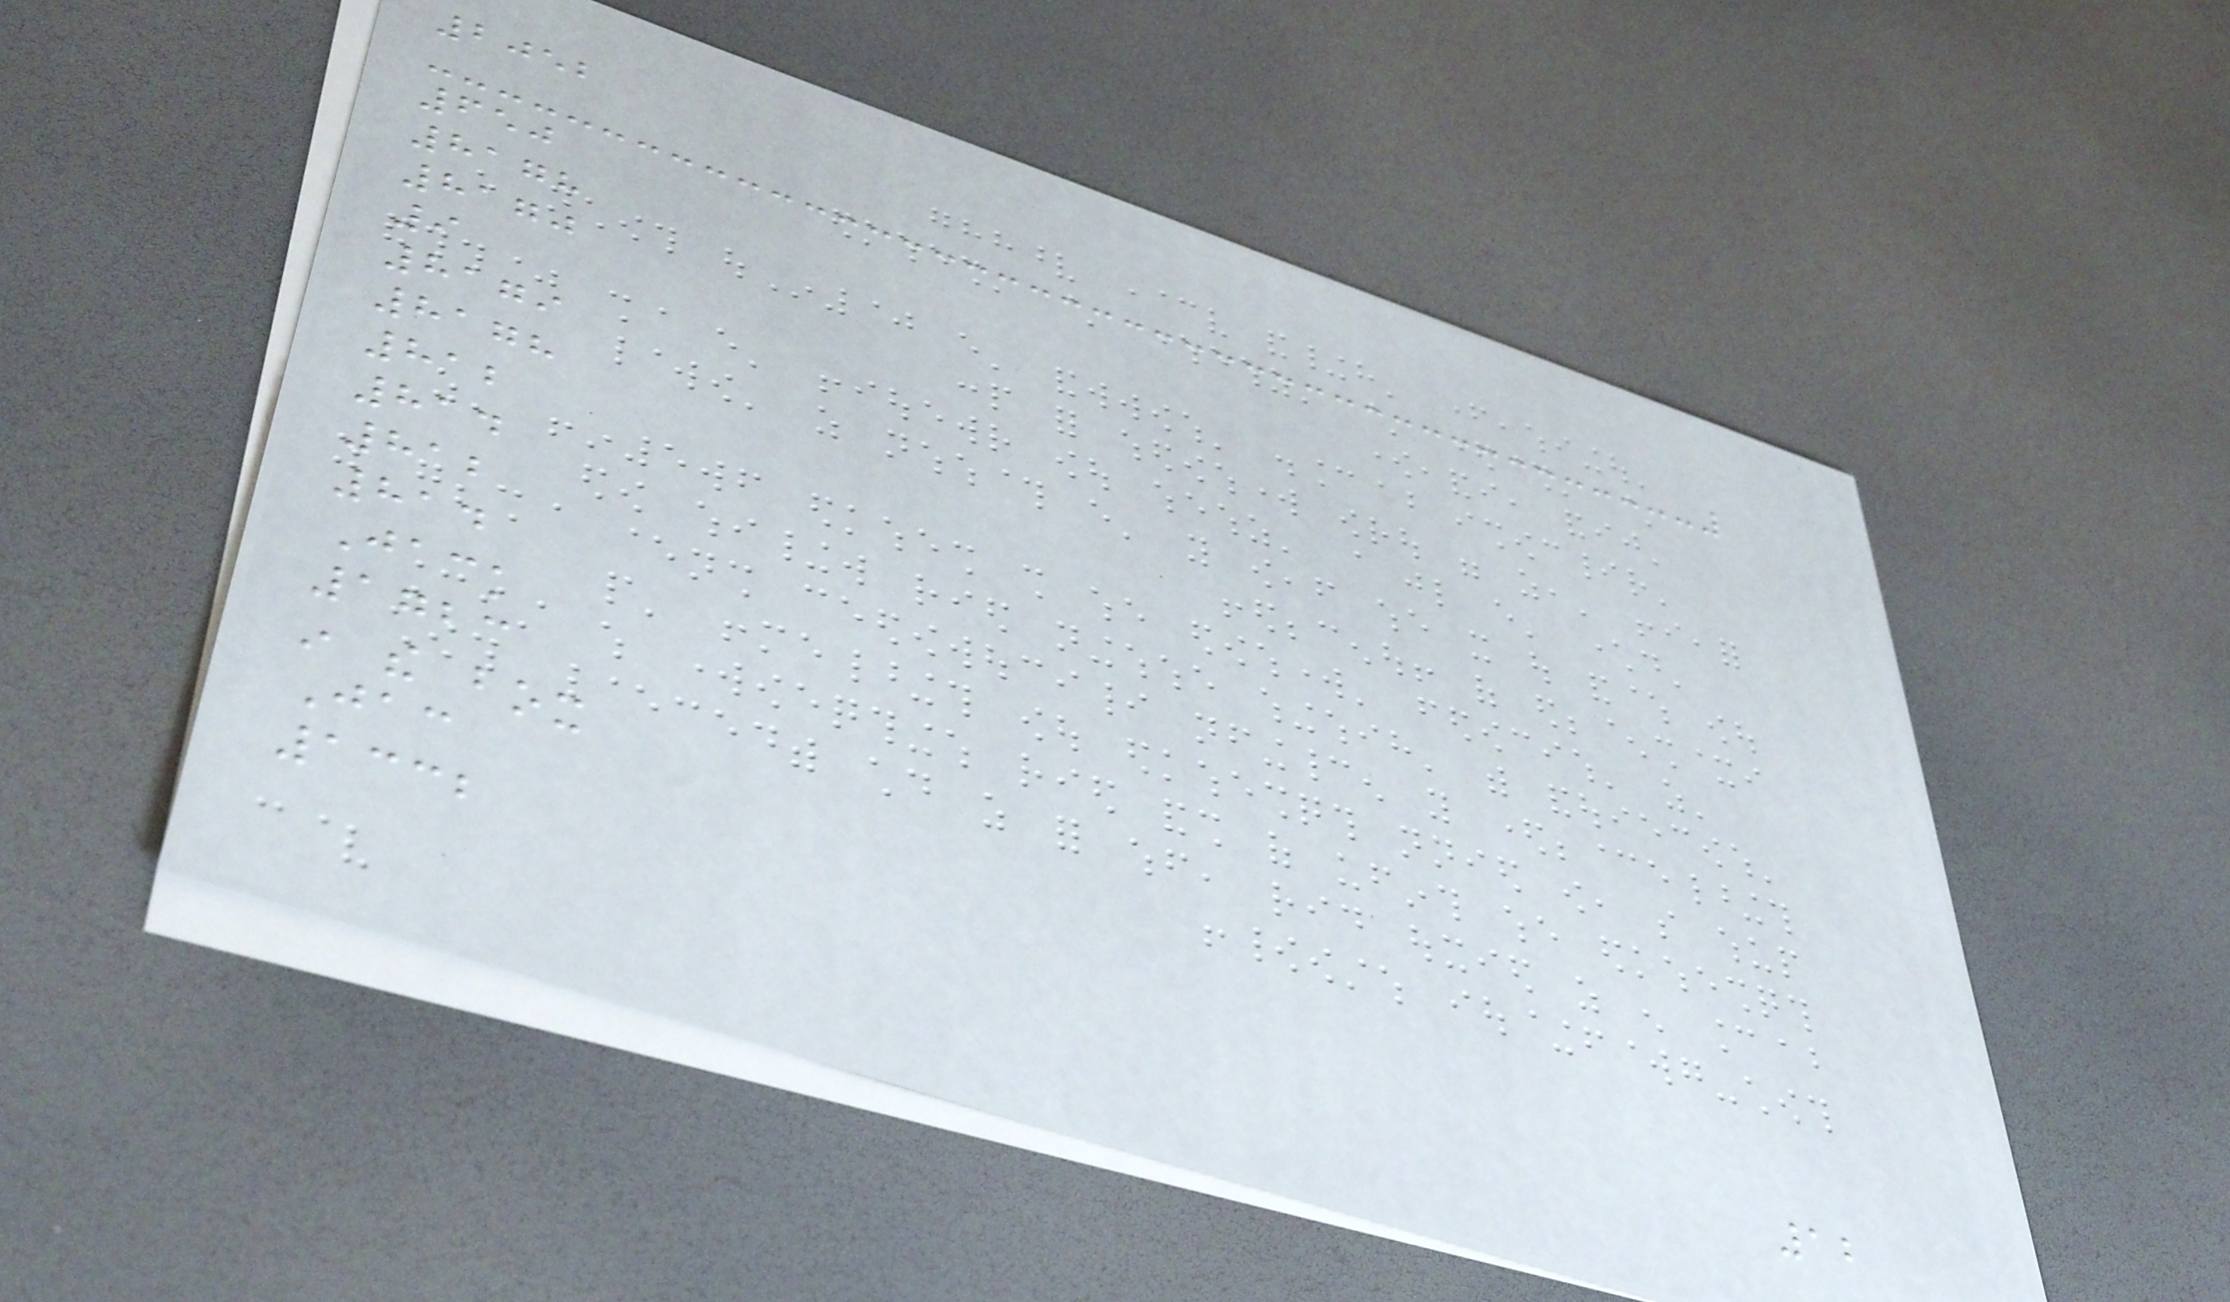2052
650
8178
8170
9
8179
8178
812
814
812
814
Jack
1723
in the box
Jac
1332
12
